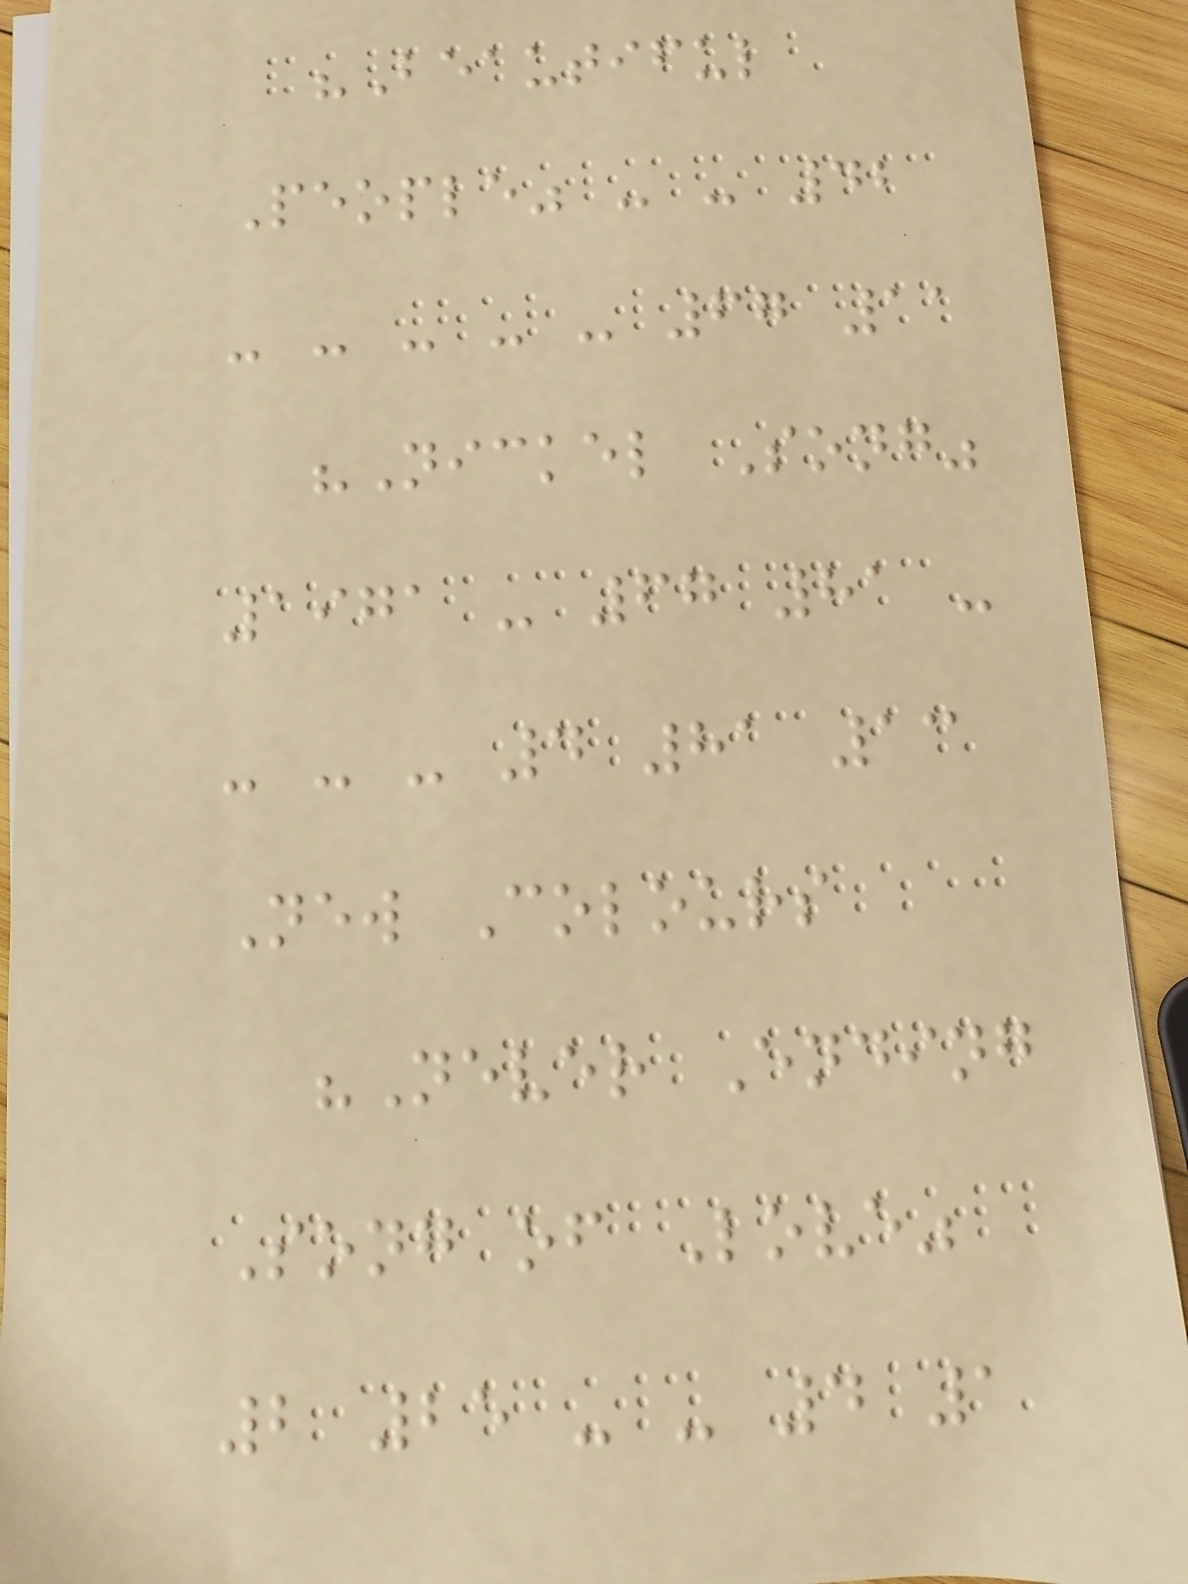"Beautiful
People" - - 42
- - - - - 67 11
"Nickel Song"
1971 - 67 81 -
- - - 4 81 13
New Colours
"Never Ending
Song of Love"
2 25 - - 4 1
